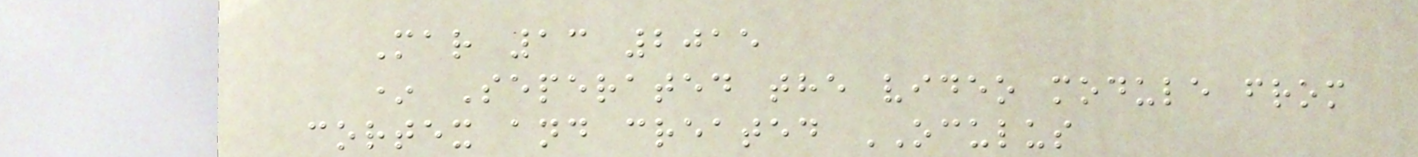Mar 13 2015
* Seperated the video module from
cortex and created OCULUS
